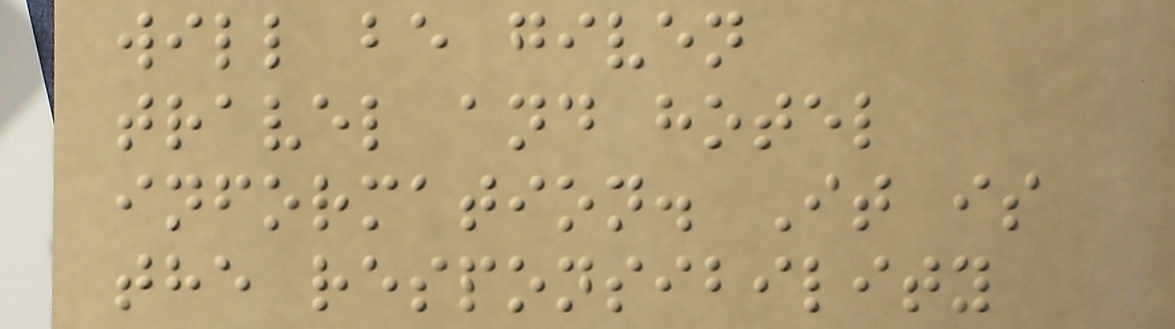will be given
travel and hotel
information. It is
the responsibility
